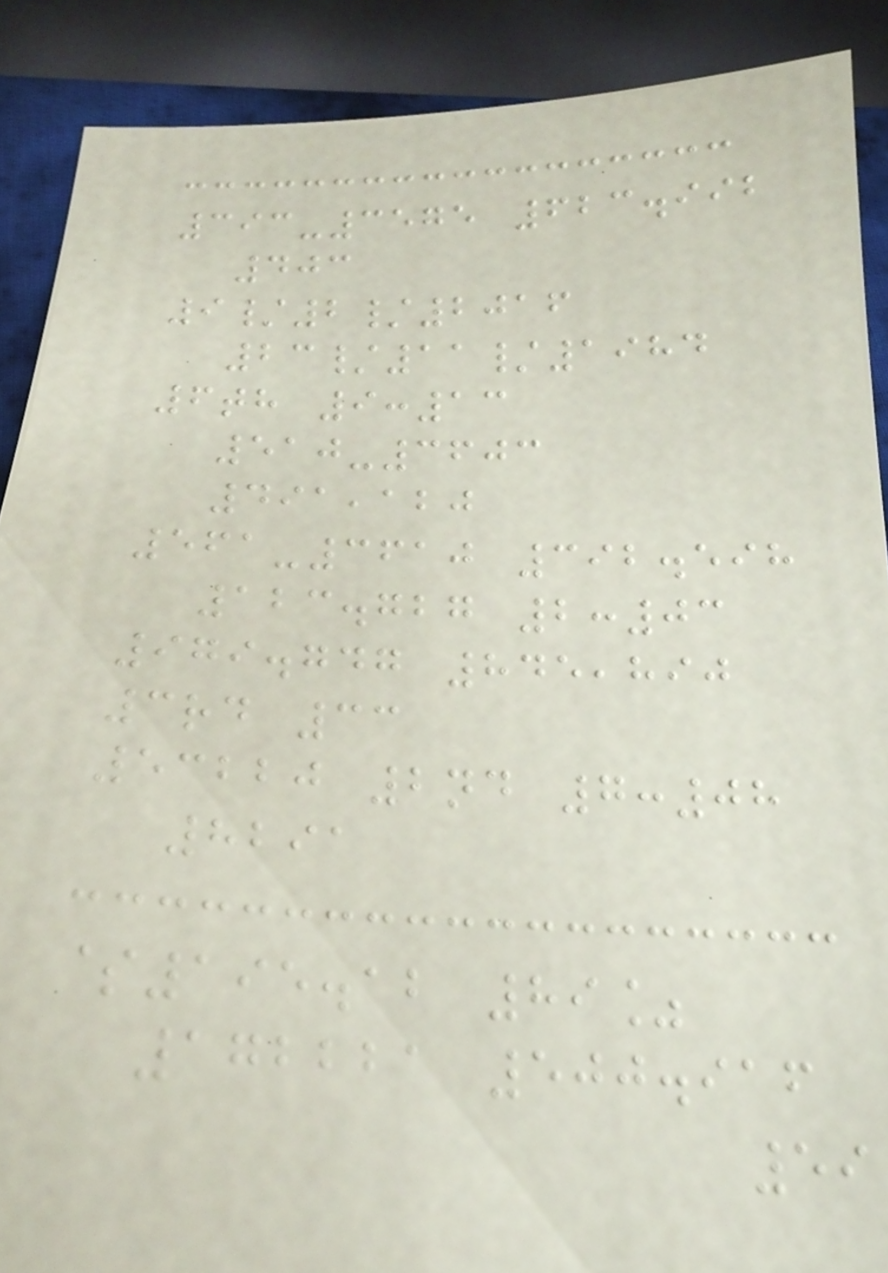393-3575 623.992
403
9/2/2016
23/11/1984
6th 9:13
510-3603
491,120
561-3610 392.598
123.727 2:03
979.747 845,890
3rd 33
53220 2nd 7:08
8291
$195.12 89%
172221 500.916
59
